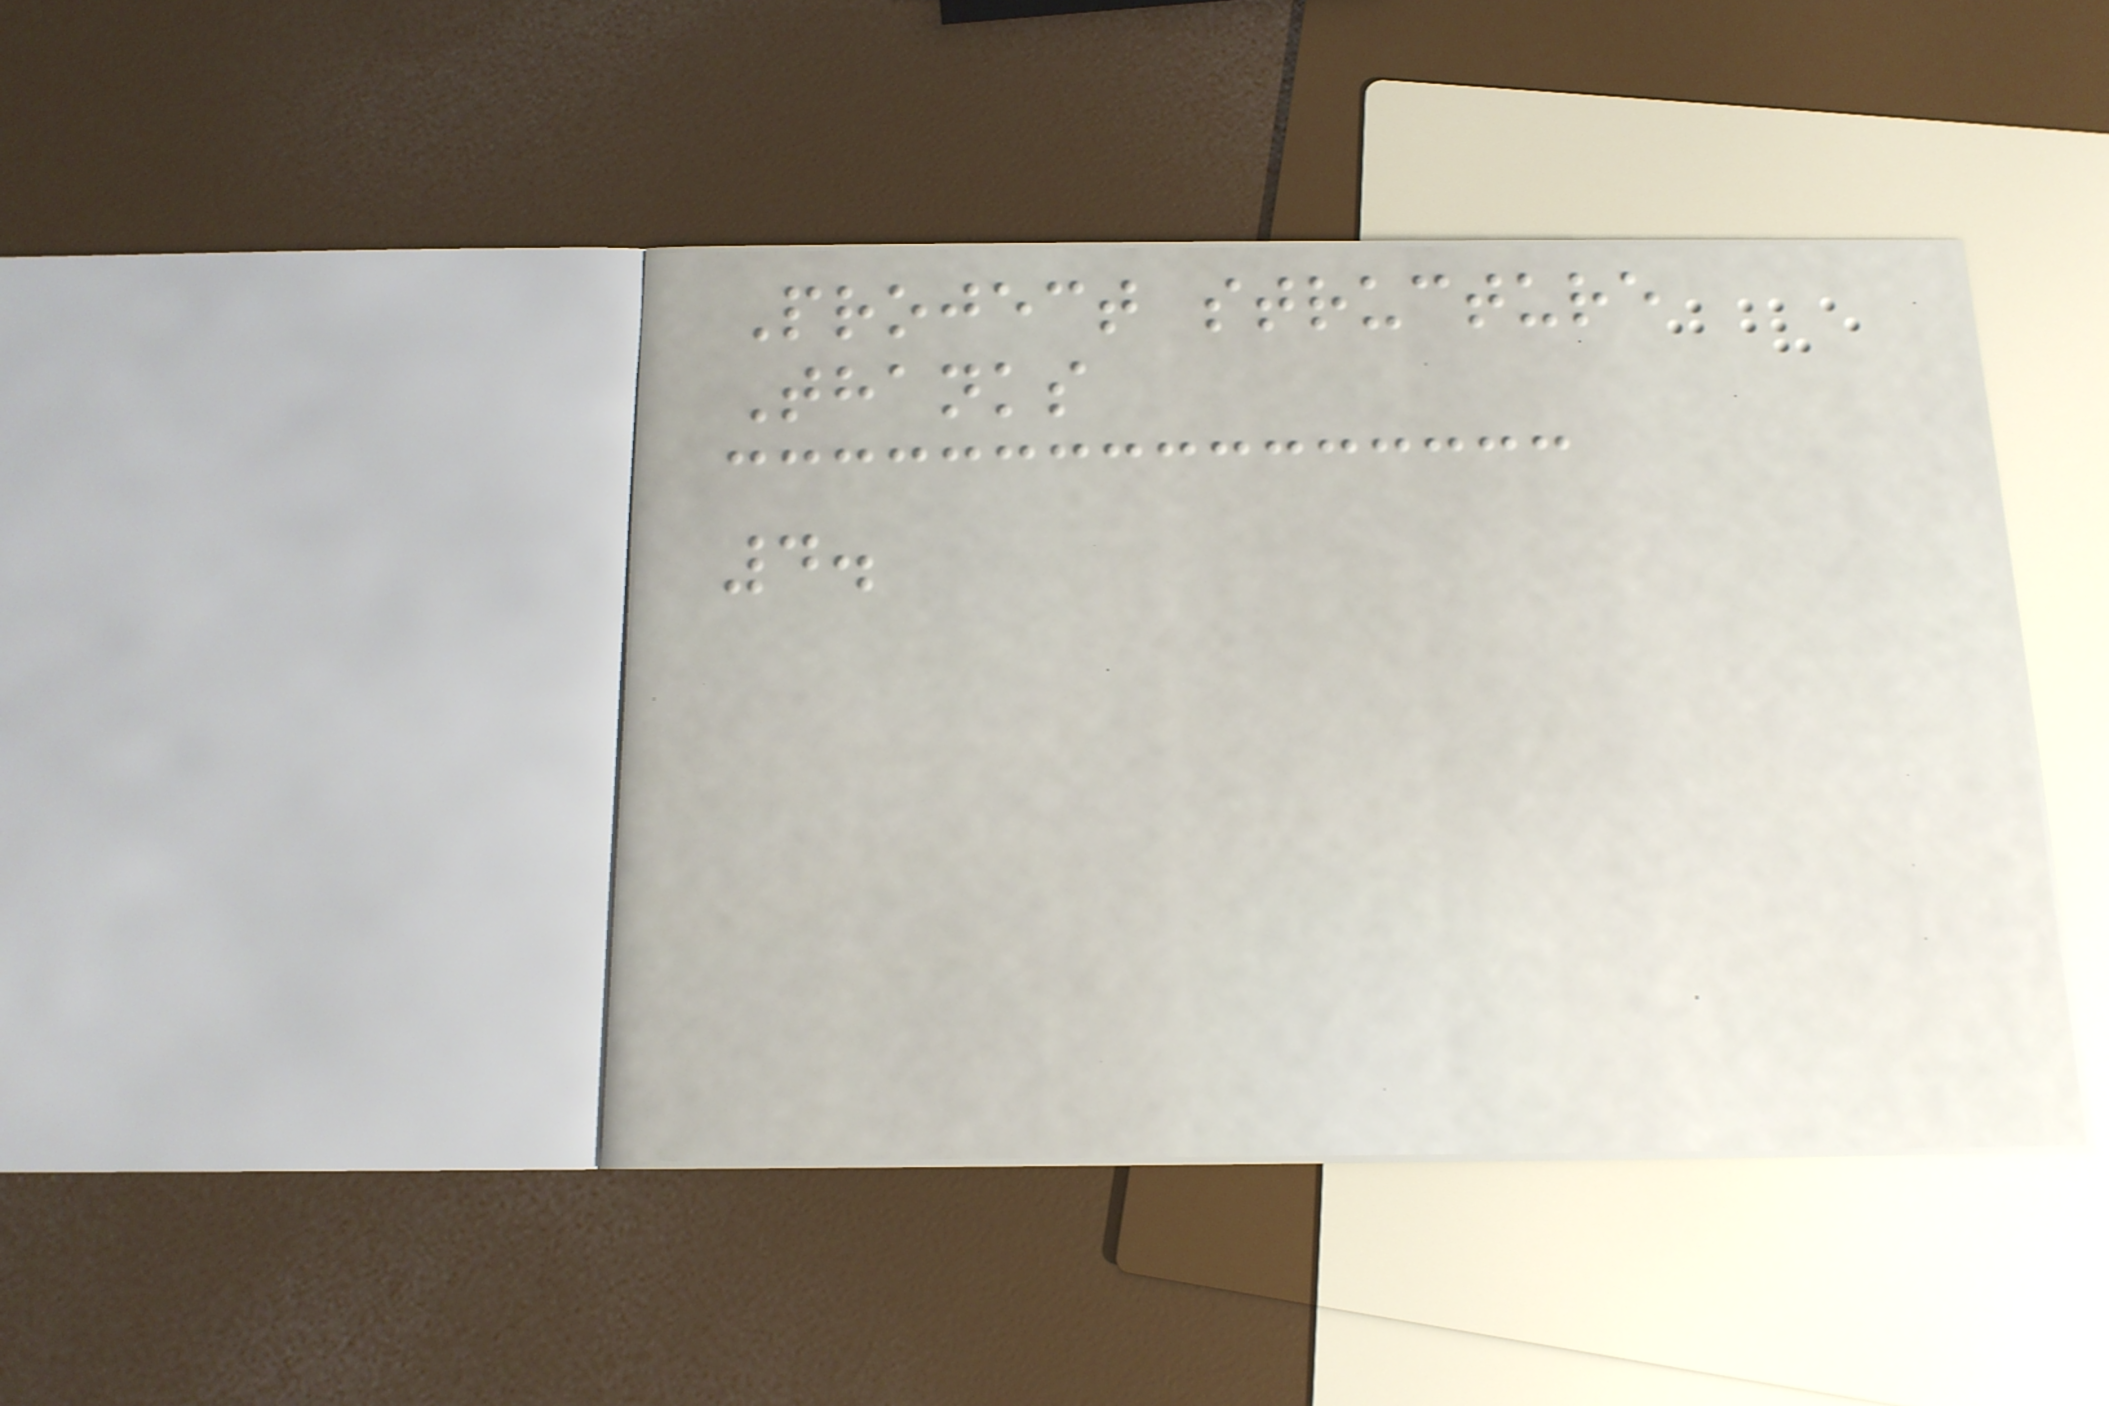Project structure
Thanks
4.
